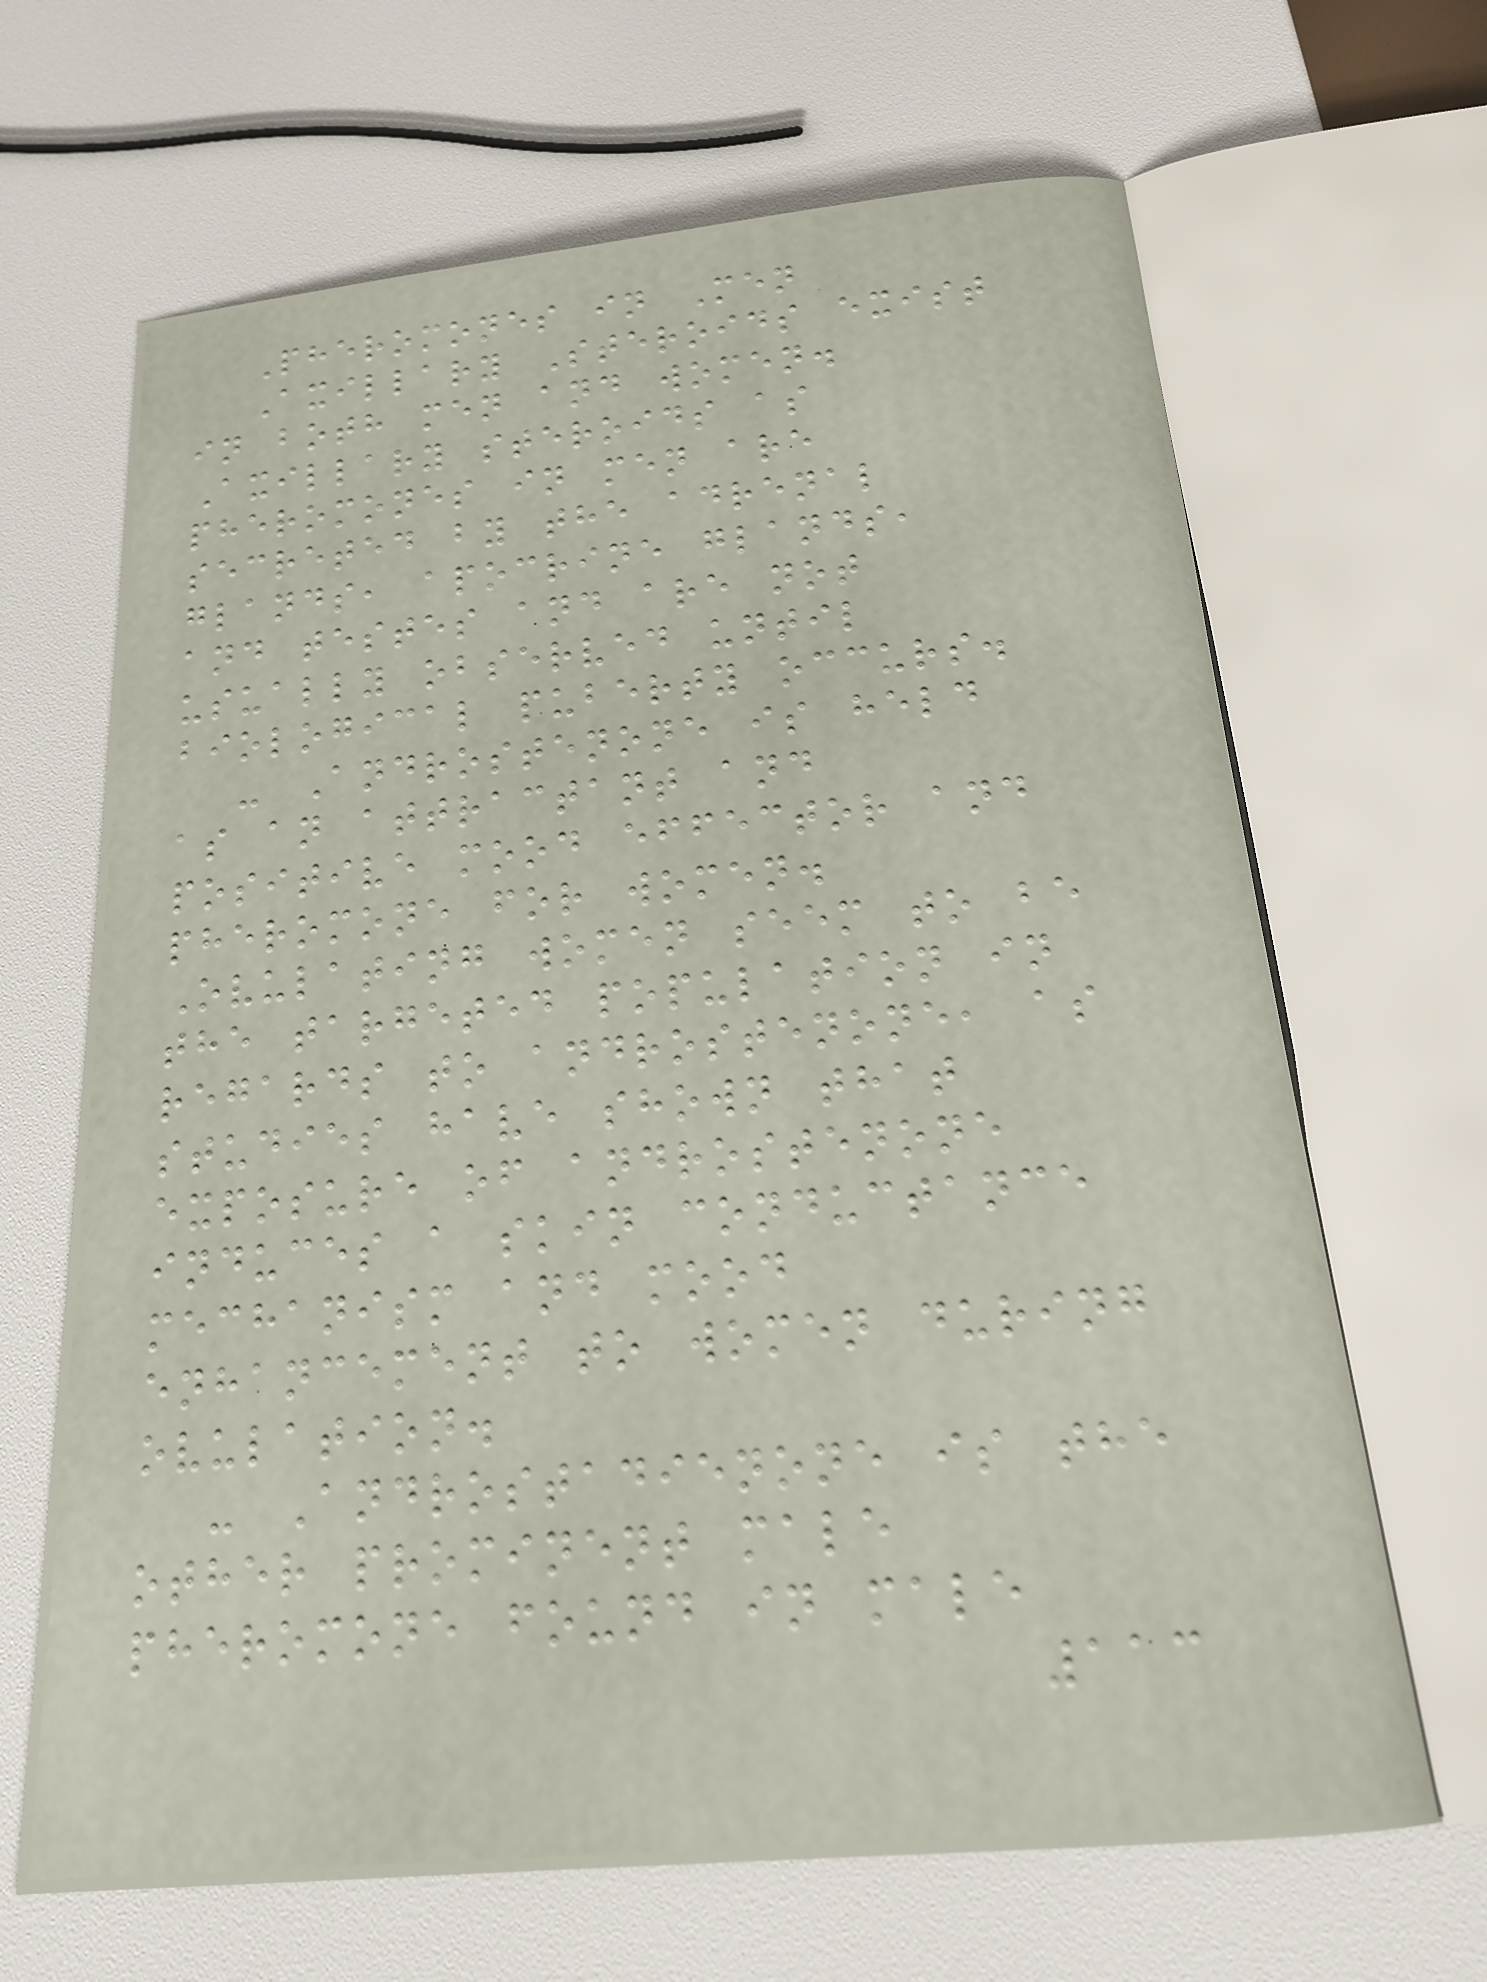Pheromones in Men
Axillary Steroids exist
in both men and women.
Axillary steroids as
pheromones in men are
secreted by the adrenal
glands, apocrine glands,
and testes and are not
usually observed until
biological puberty occurs.
- Androstenone is held
as an attractant and
positive mood effector and
pheromone for women.
Ovulating women seem to be
the targeted population in
regards to androstenone, as
studies have shown that
exposure of androstenone
induces a skin conductance
mechanism and mood
enhancement to women during
ovulation.
- Androstadienone is the
other prominent male
pheromone found in male
113
